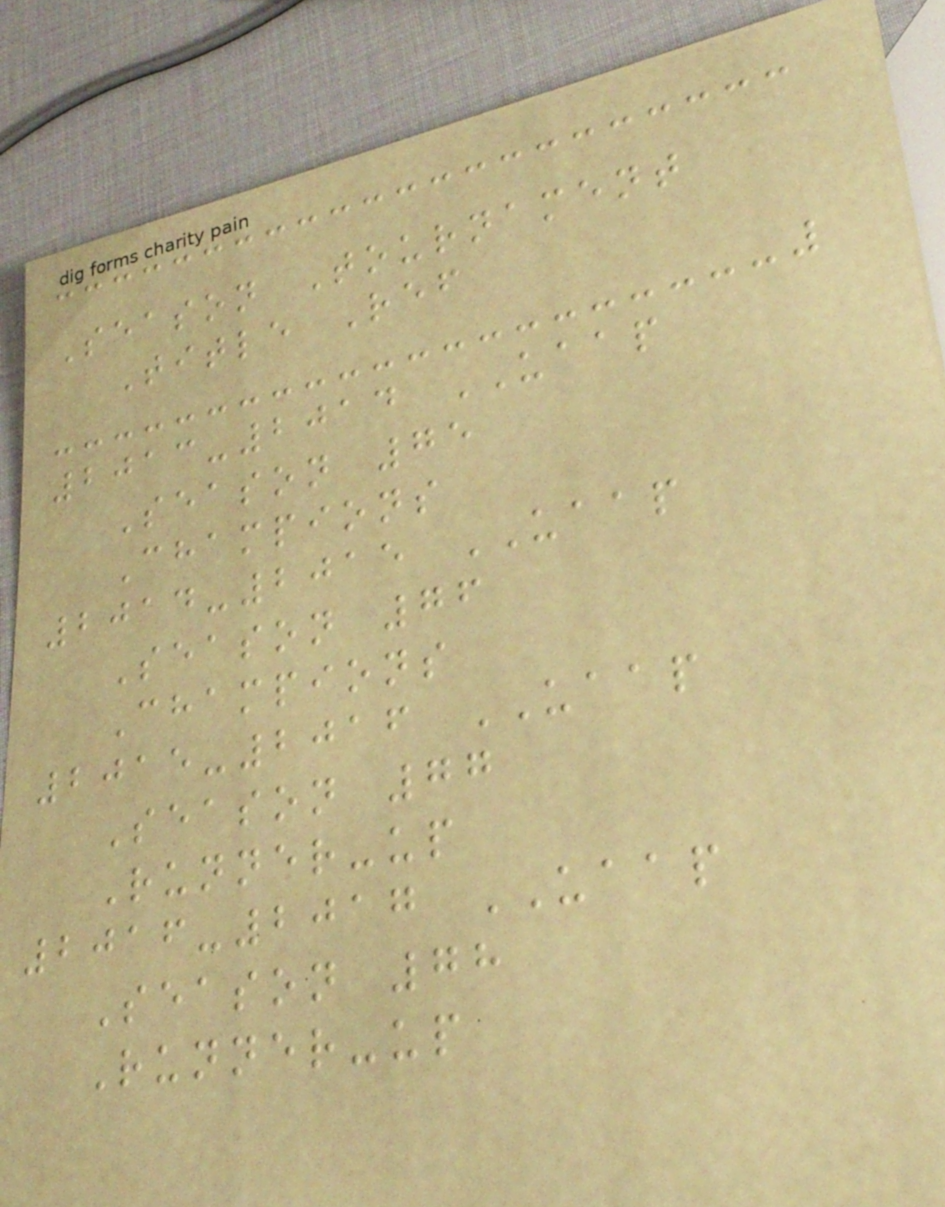Season Tournament
Title Ref
2013-2014 UAAP
Season 75
Champions
2014-2015 UAAP
Season 76
Champions
2015-2016 UAAP
Season 77
Runner-up
2016-2017 UAAP
Season 78
Runner-up
